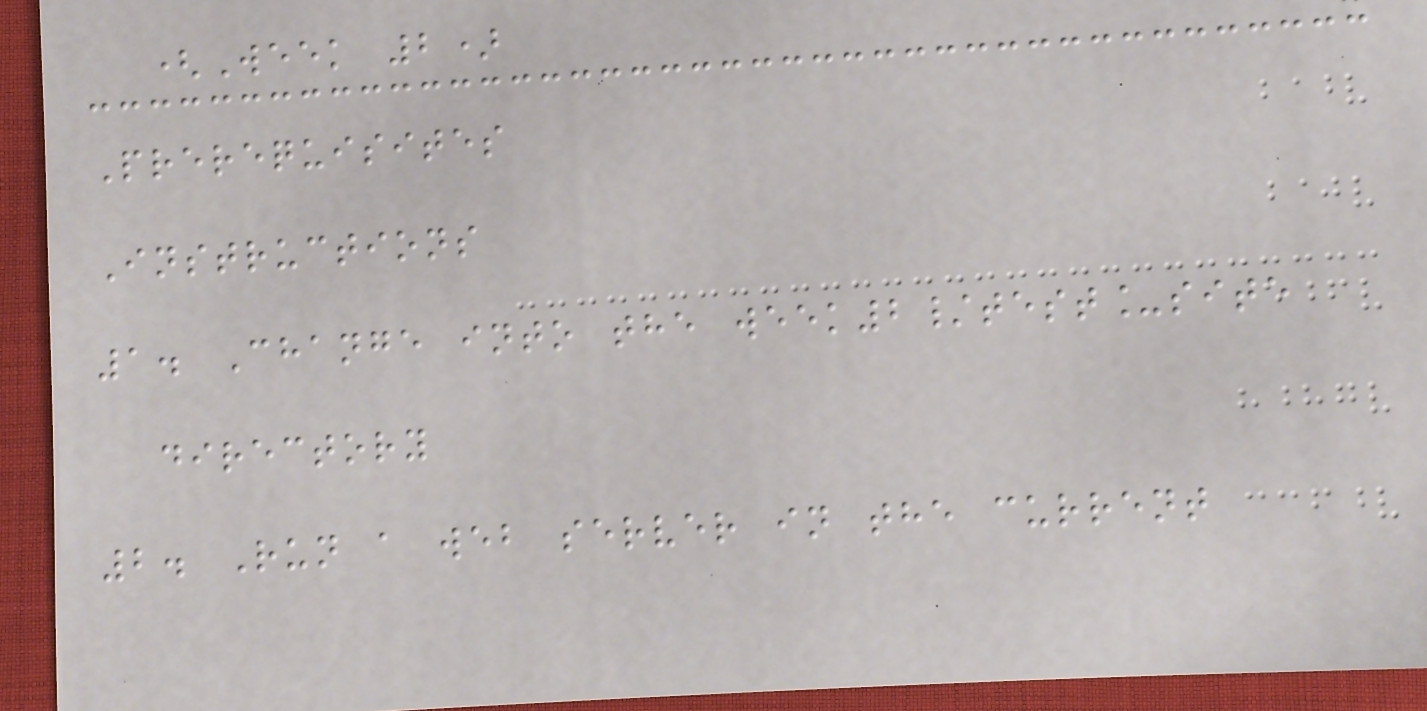(Week 2)
Prerequisites
Instructions
1. Change into the week2/test_site
directory
2. Run a web server in the current
